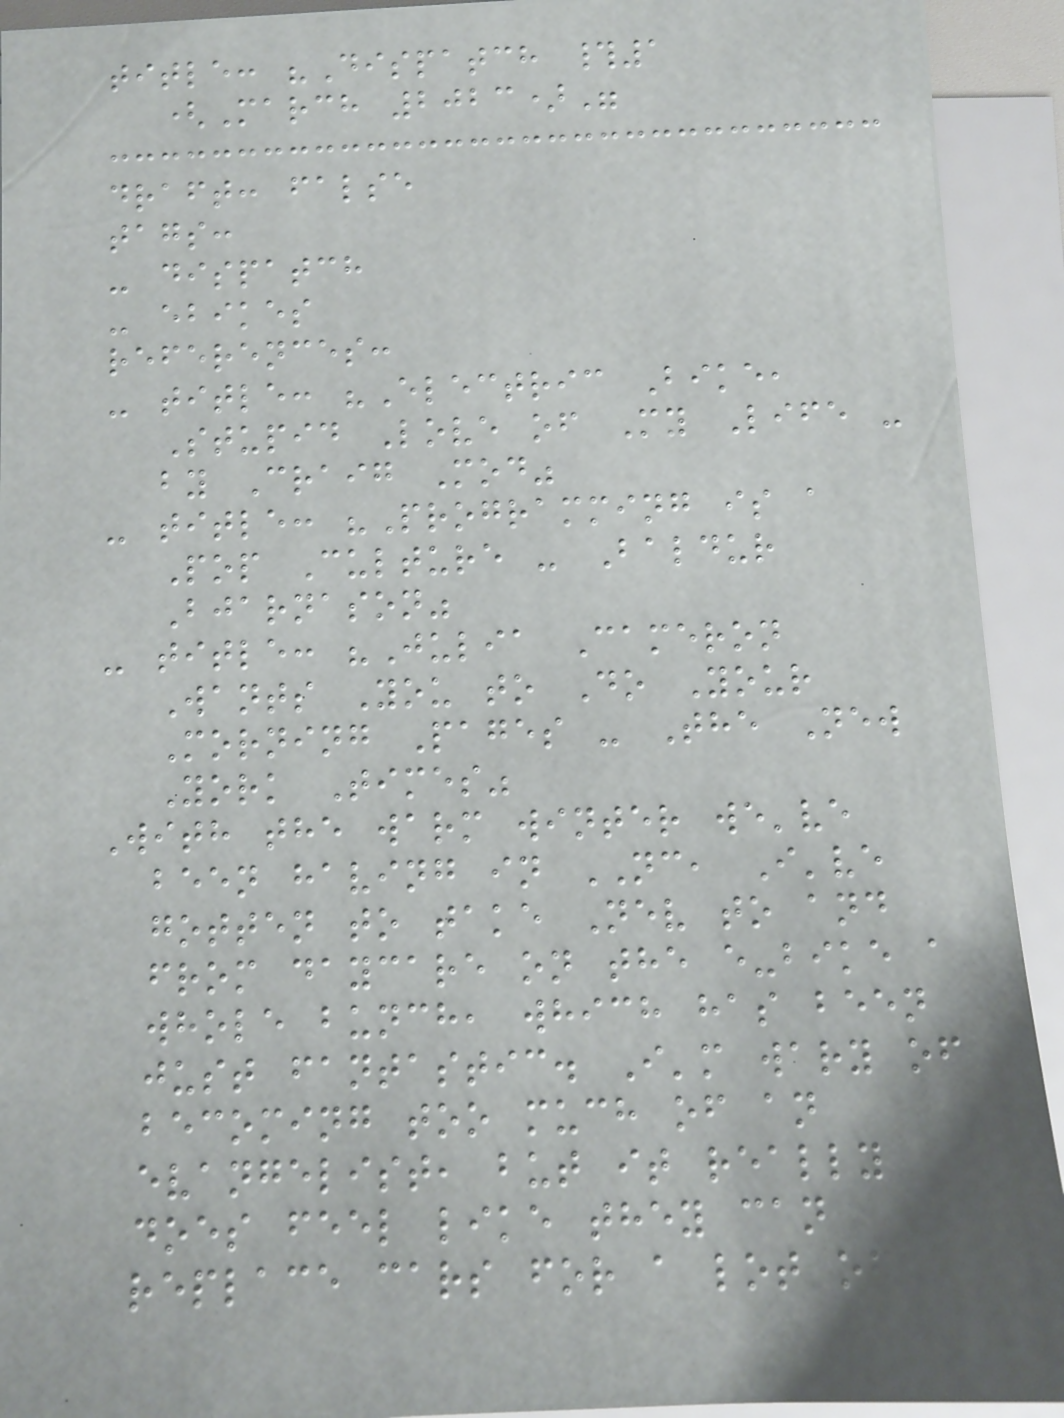title: "Dispatch #1
(March 2023)"
draft: false
tags:
- dispatch
- ebikes
references:
- title: "Electric Bike,
Stupid Love of My Life -
by Craig Mod"
- title: "Programming is a
Pop Culture - Baldur
Bjarnason"
- title: "Julia Cameron
Wants You to Do Your
Morning Pages - The New
York Times"
With the warm winter we've
been having in NC, I've
gotten to take Nev to and
from daycare on the e-bike a
whole bunch, which has been
just fantastic. I'm wary of
becoming too much of an
evangelist, but it really
does feel like they can
replace cars for a lot of
